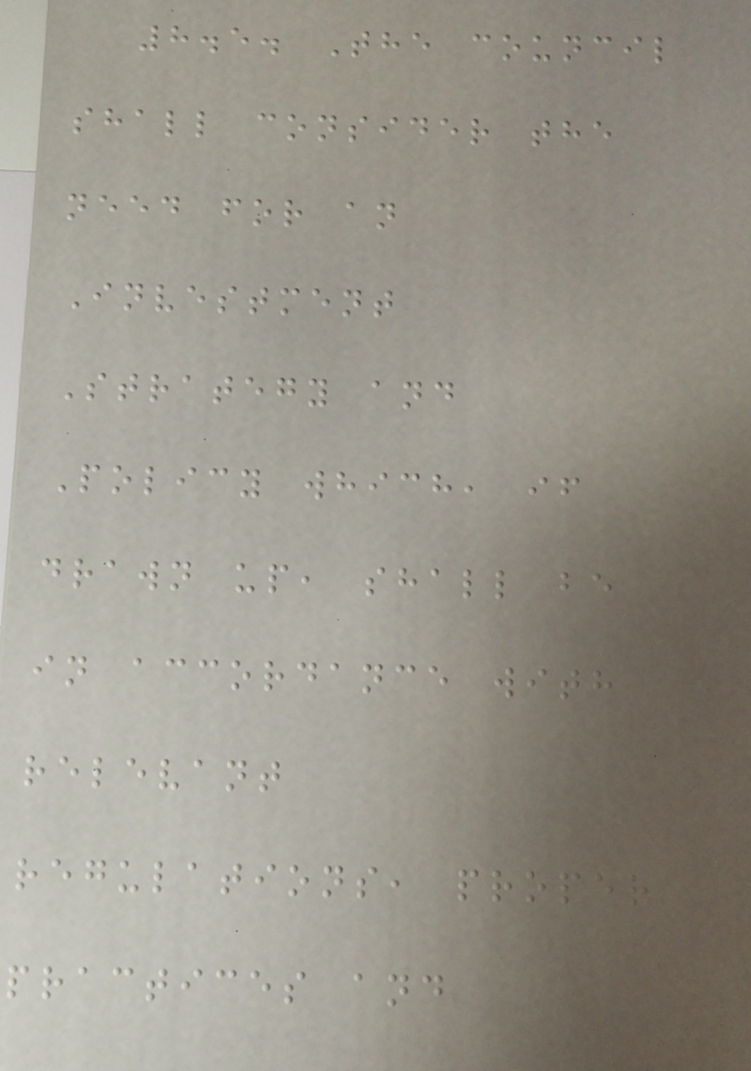8.5. The council
shall consider the
need for an
Investment
Strategy and
Policy which, if
drawn up, shall be
in accordance with
relevant
regulations, proper
practices and
